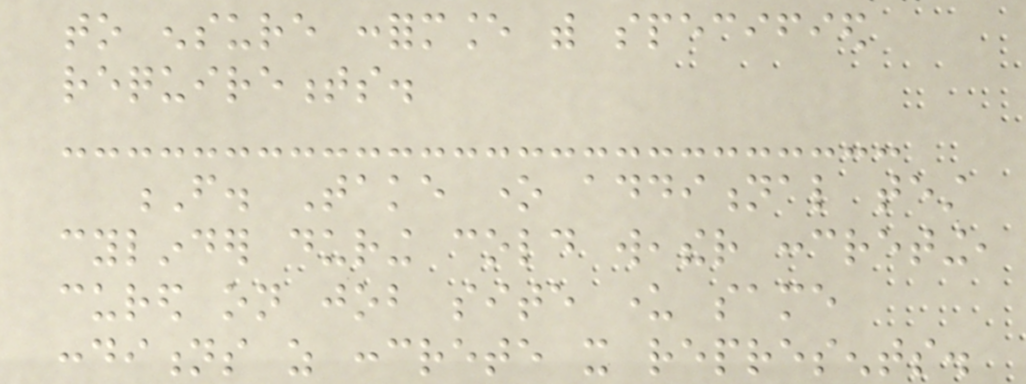to ensure conformance with specified
requirements.
F. Take one additional test
cylinder during cold weather concreting,
cured on job site under same
conditions as concrete it represents.
